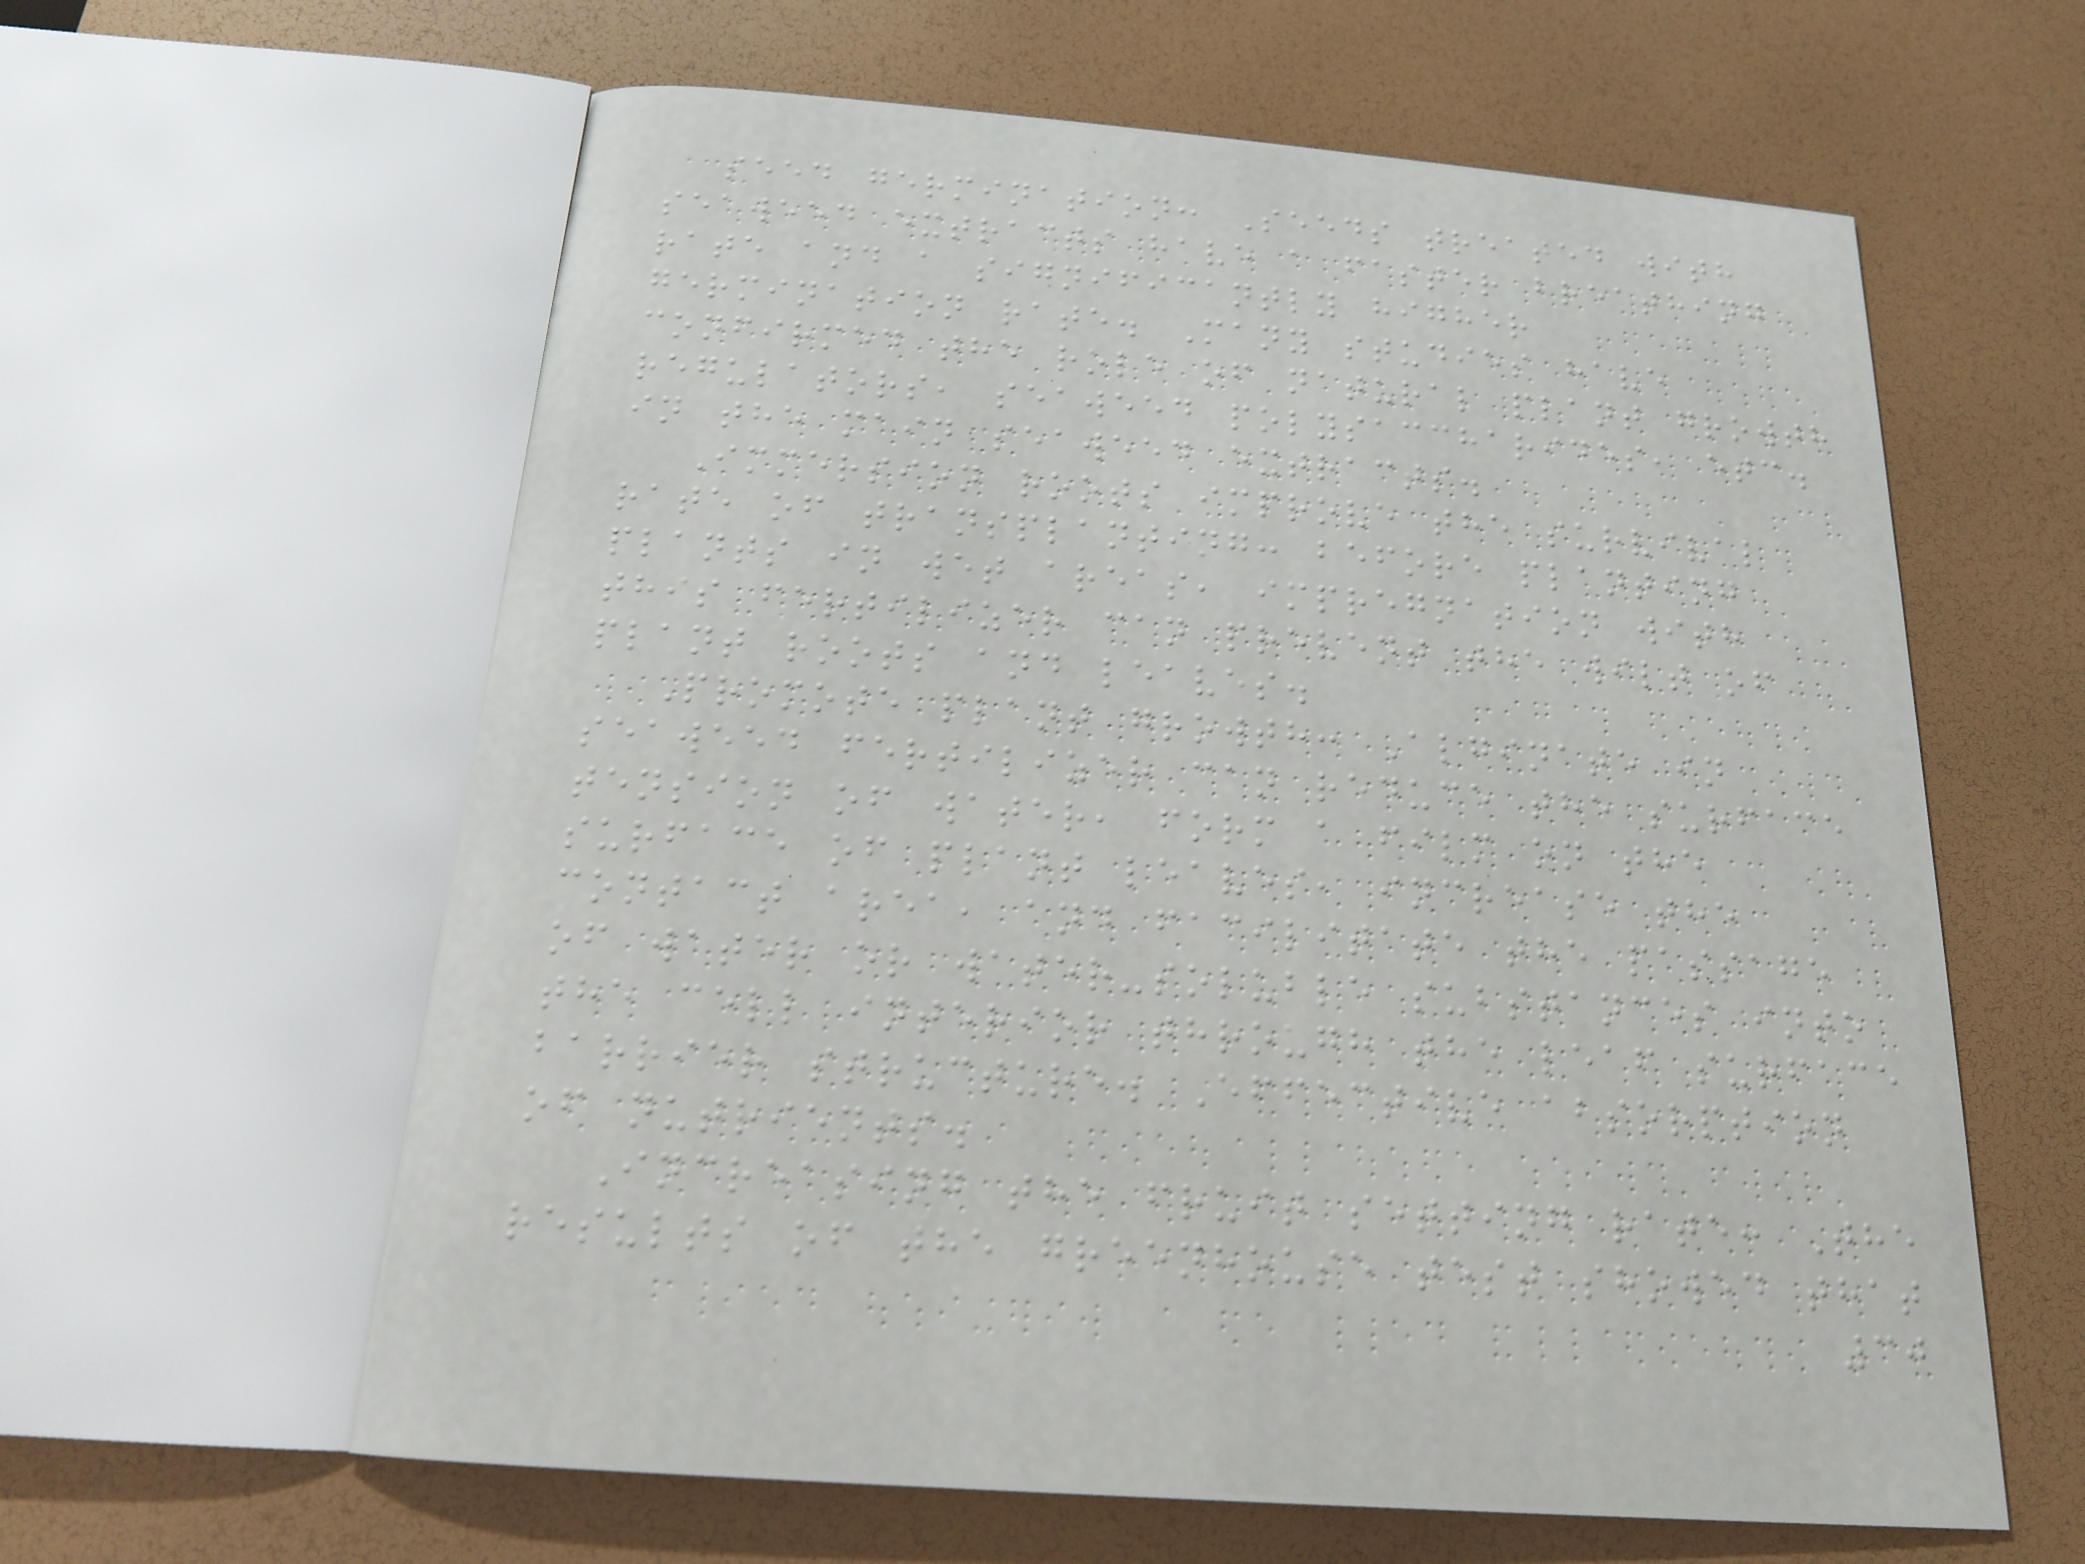seed germination: Seeds treated with
seaweed extracts have a faster breathing
rate and a significantly higher
germination rate. Many studies have
confirmed the role of natural plant growth
regulators, seaweed polysaccharides, etc.
in the main seaweed extracts.
Immersion roots improve the survival
rate of transplanting: before planting
plants in wet areas, impregnation with
this fertilizer can prevent the wilt of
plant roots and leaves.
Promote plant growth: Alginate in
seaweed fertilizer can reduce the surface
tension of water, form a film on the
surface of plant leaves, increase the
contact area, and facilitate the passage
of water or water-soluble substances into
the cell interior through the leaf surface
barrier structure. Effective absorption
of nutrients.
Increasing the fruit setting rate: The
results of the greenhouse test showed that
30
